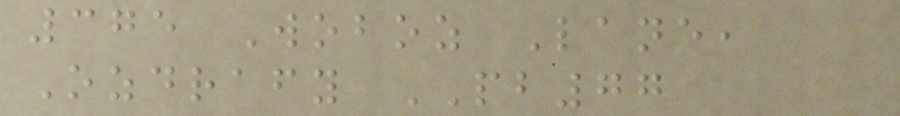375 Woboz Lane,
Ozdrafy PB77
